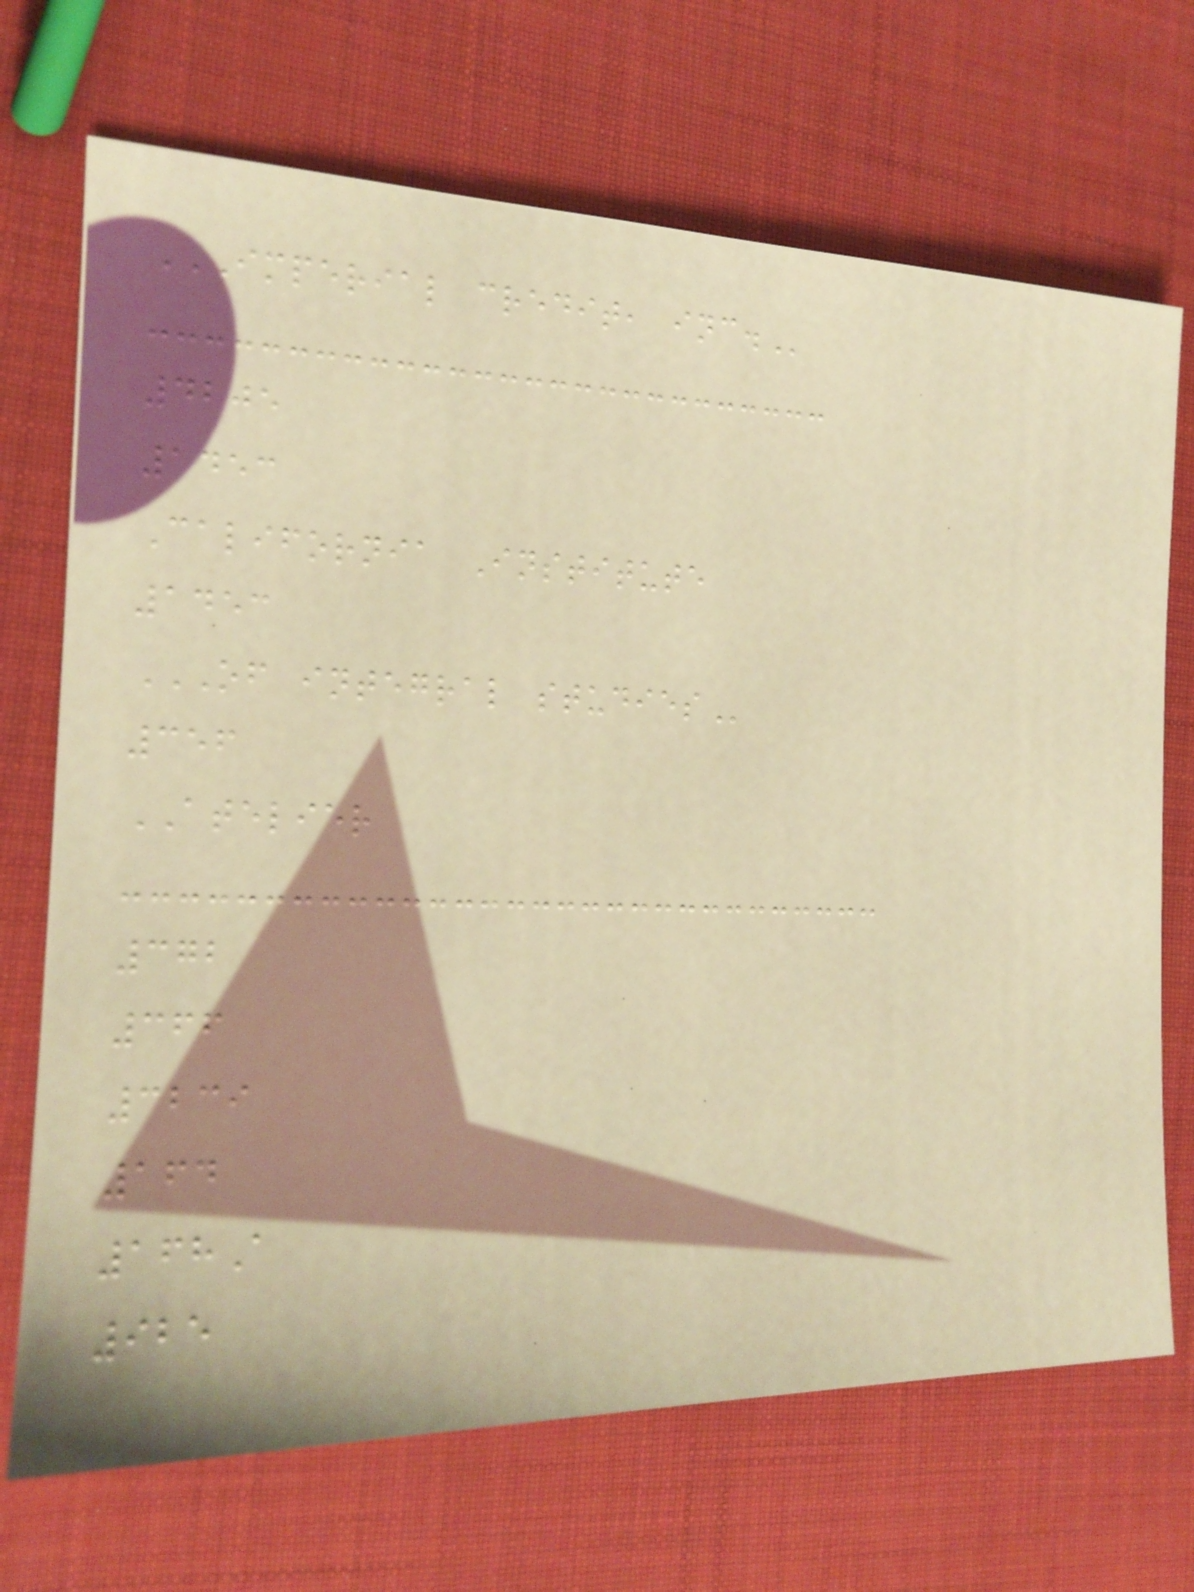IMPERIAL CREDIT, INC.
4205
1453
California Institute
1453
OF INTEGRAL STUDIES
356
ATELIER
372
366
3239
164
168A
925
